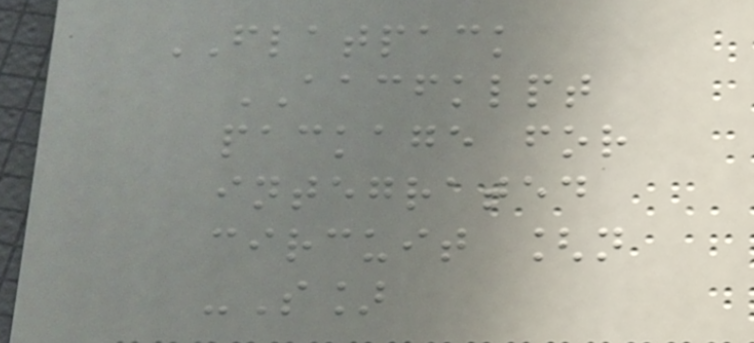FLATPACK
AACFKLPT
package for
integrated
circuit [n
-S]
